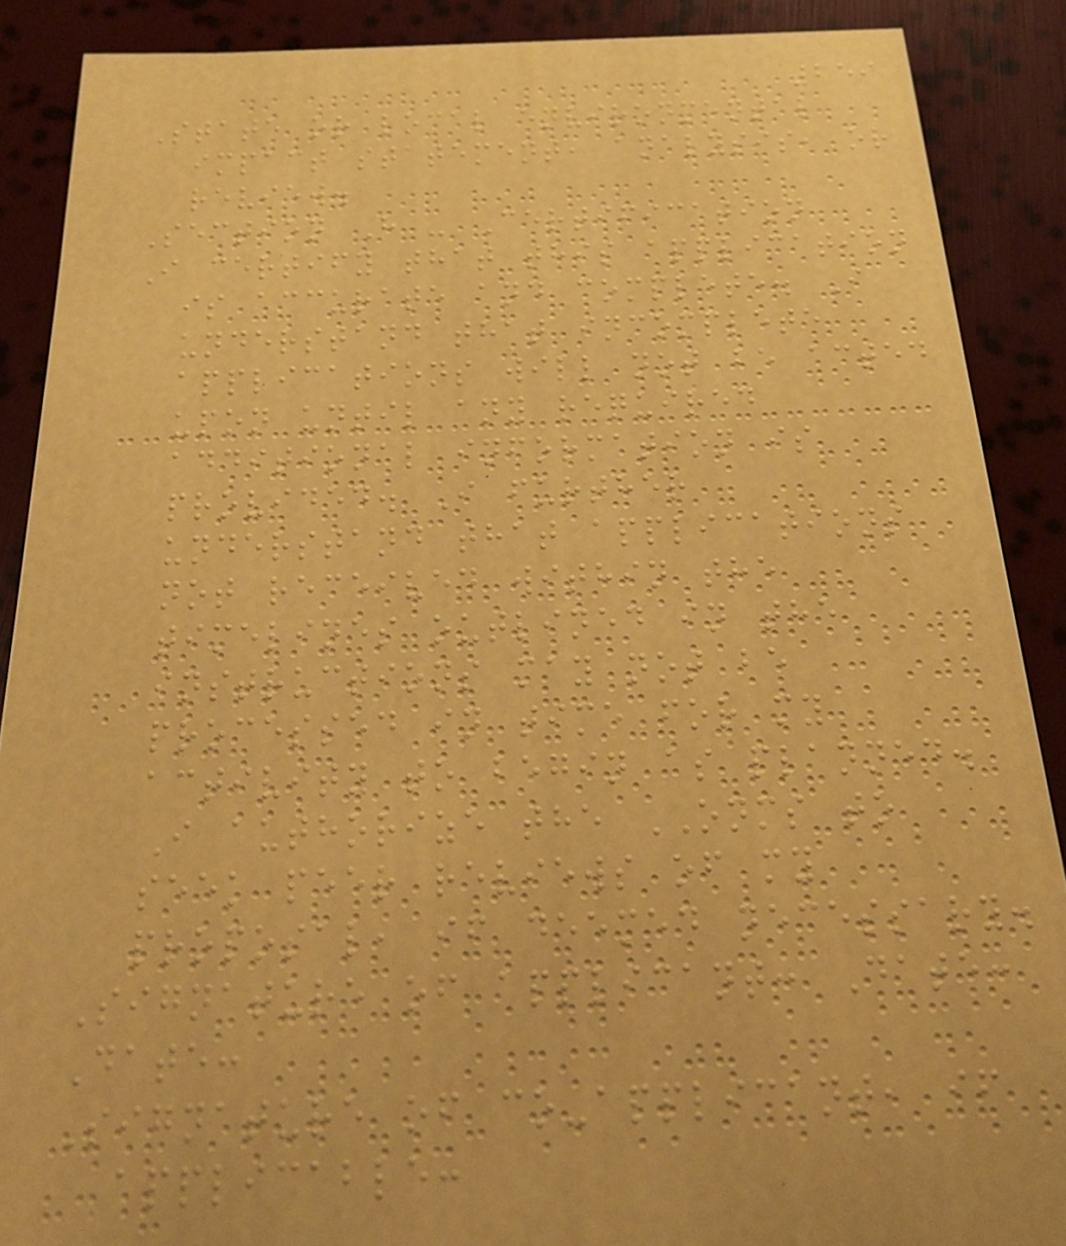259
State or local environmental
impact statement, analysis, or
review.
Section H - Certification
I certify that this application
is accurate and complete. I
understand that incomplete
applications will not be acted
upon until any required
additional information is
provided. I further
understand that applications
not received within the
timelines outlined in the
instructions may not be
processed in time for my
activity to begin as planned.
I authorize the ONMS to
seek peer reviews of my
proposal, if deemed necessary.
Signature of applicant: Date:
Date:
Signature of co-applicant, if
applicable:
